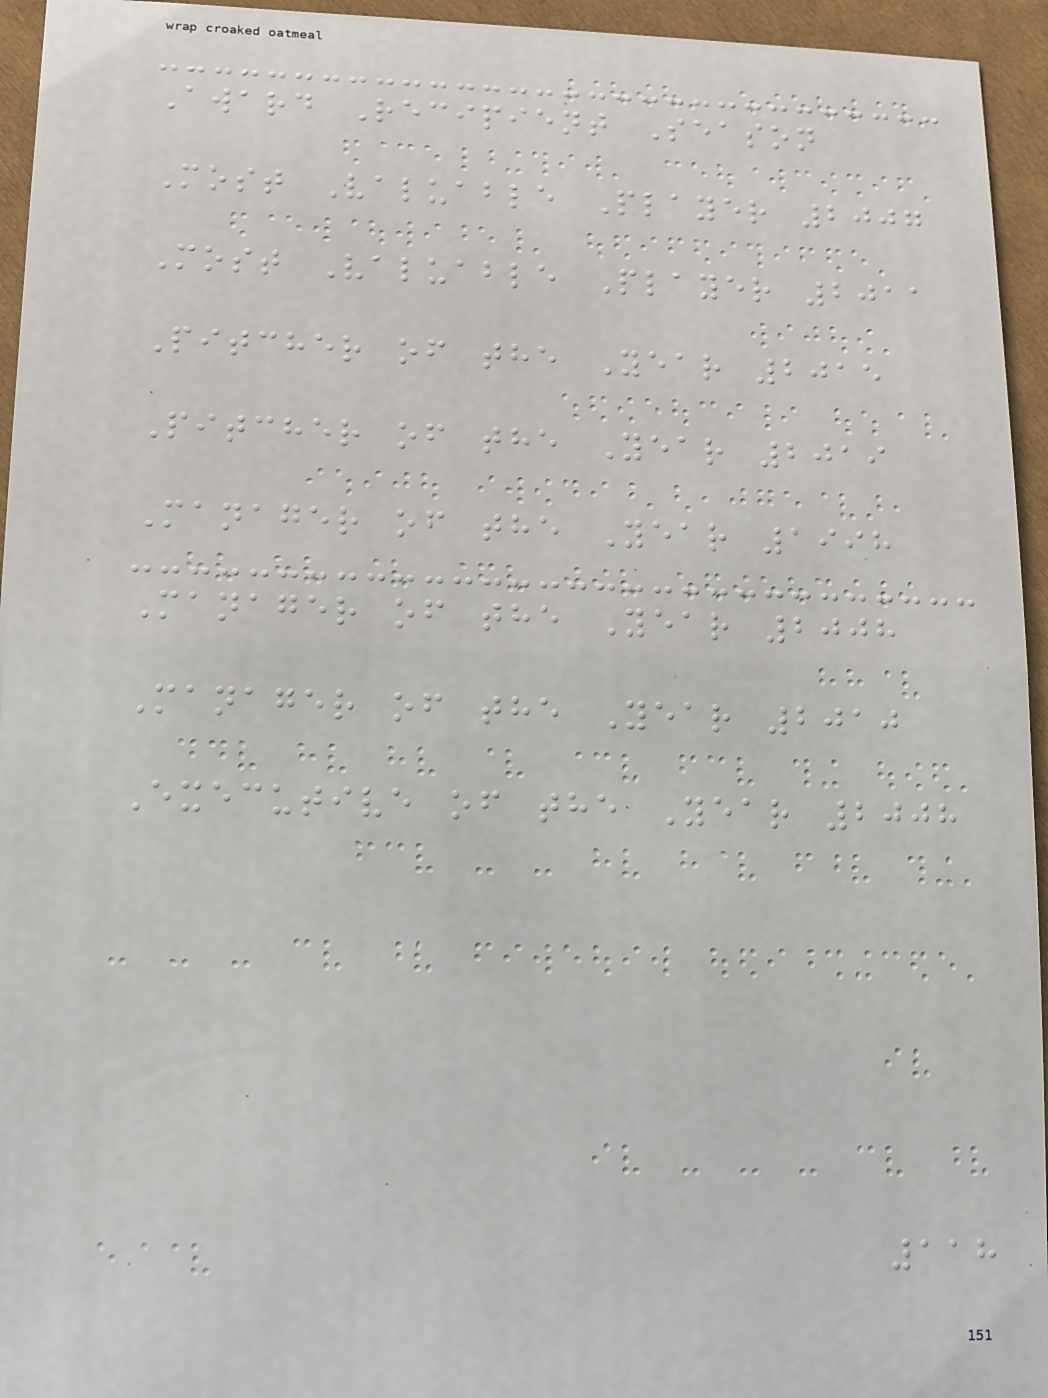Award Recipient Season
Most Valuable Player 2007
Most Valuable Player 2011
Pitcher of the Year 2015
Pitcher of the Year 2019
Manager of the Year 1998
Manager of the Year 2008
Manager of the Year 2010
Executive of the Year 2008
118
